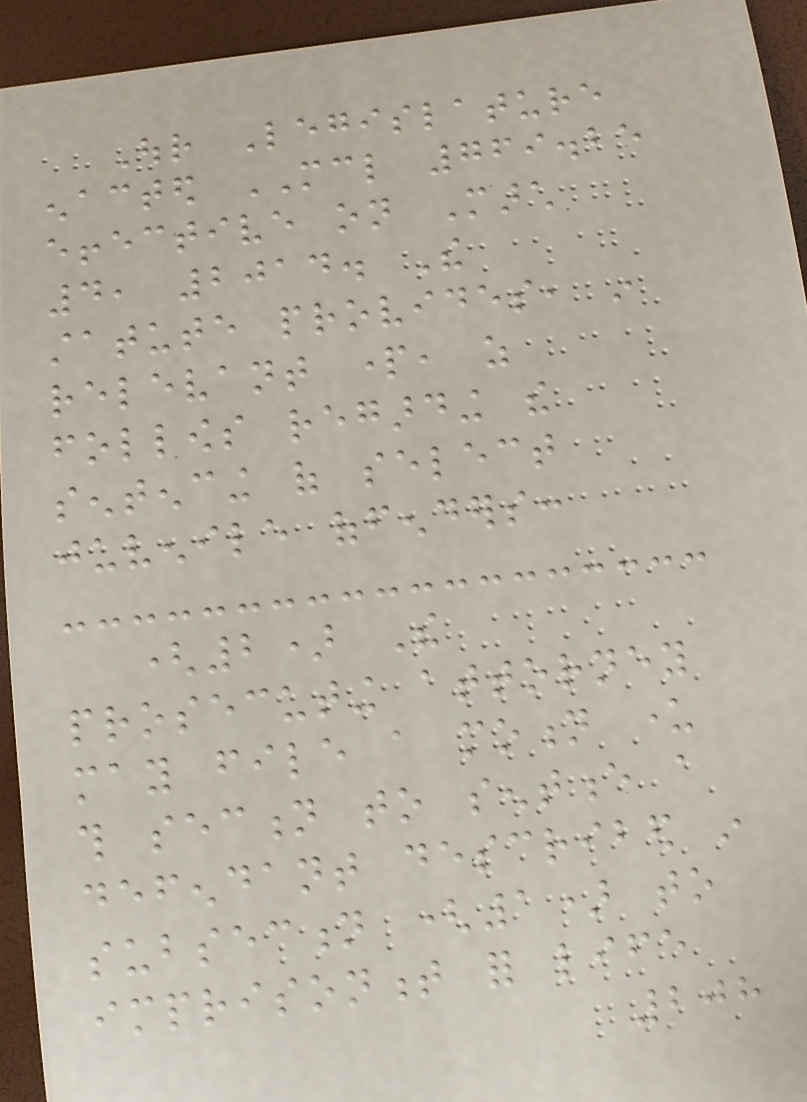Our Legislature
enacted MCL 769.25
effective on March
4, 2014. The
statute provides, in
relevant part, as
follows regarding the
sentencing of select
juvenile offenders:
(2) The
prosecuting attorney
may file a motion under
this section to sentence a
defendant described in
subsection (1) to
imprisonment for life
208
